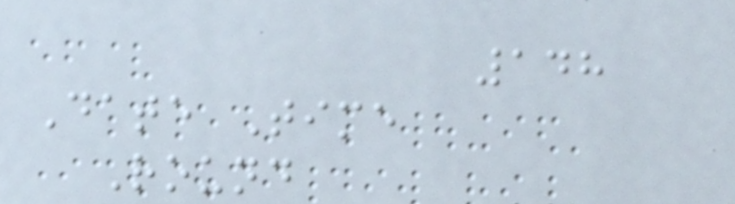148
Date Time
Round
